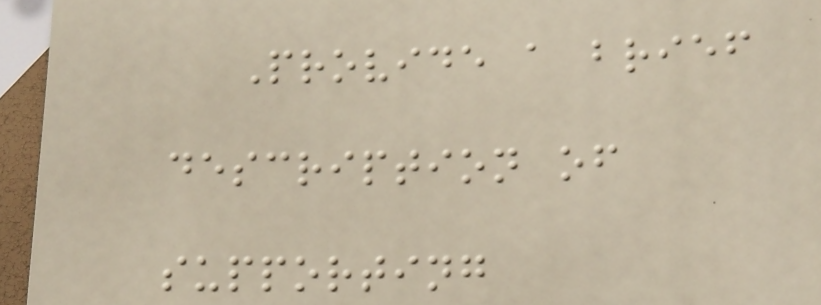Provide a brief
description of
supporting
